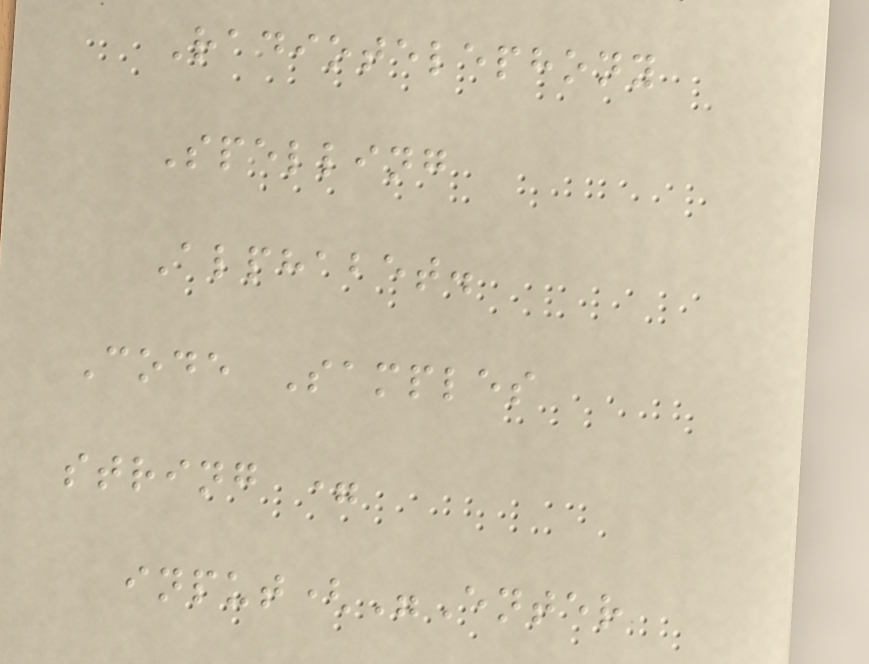Radiotelephony
Spelling
Alphabet.
Code Samples
string =
input("Enter
